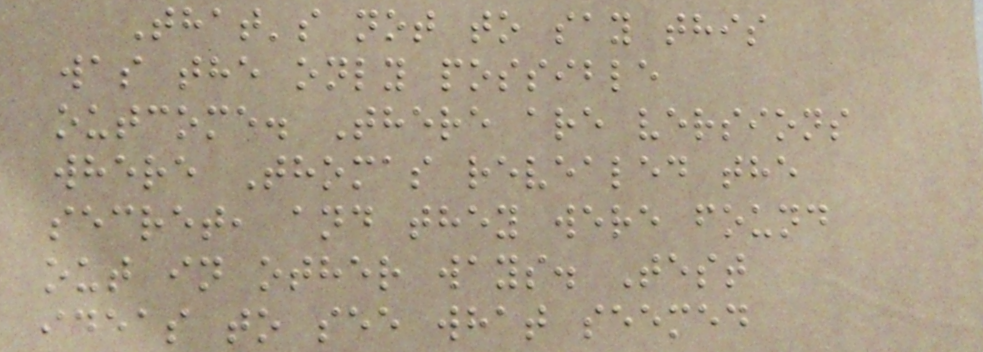That's not to say this
was the only possible
outcome. There are versions
where Thomas revealed the
secret, and they were found
out in other ways. Test
ideas to see what seemed
